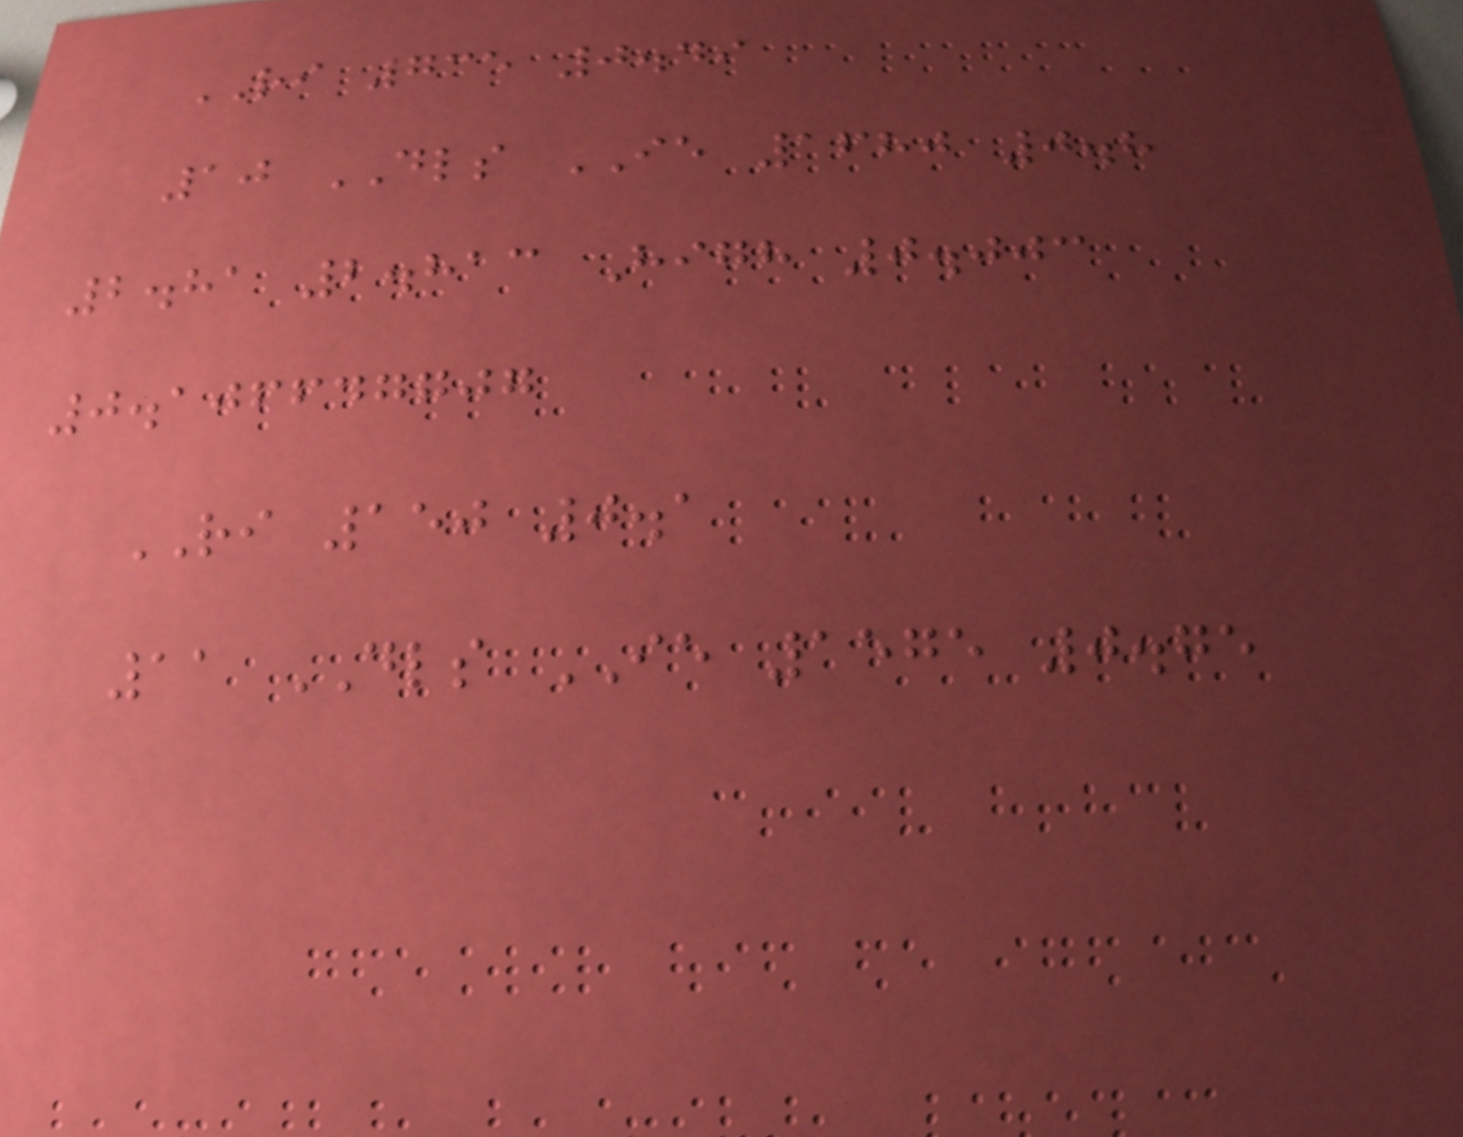RI 735 0.49
10 DLS IE 1680 0.8
2.81 2.813 High 0.003
0.106647707
RI 150 0.1
11 DLS IE 1575 0.75
